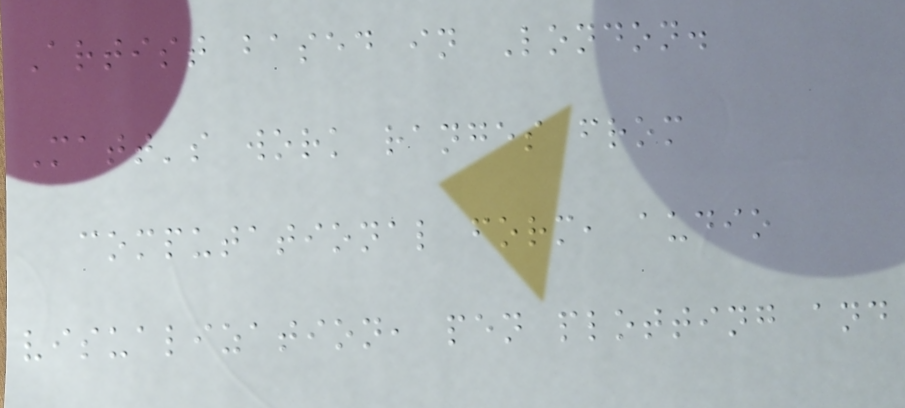Artist based in London.
Matt's work ranges from
computational form, audio
visualization, pen plotting and
